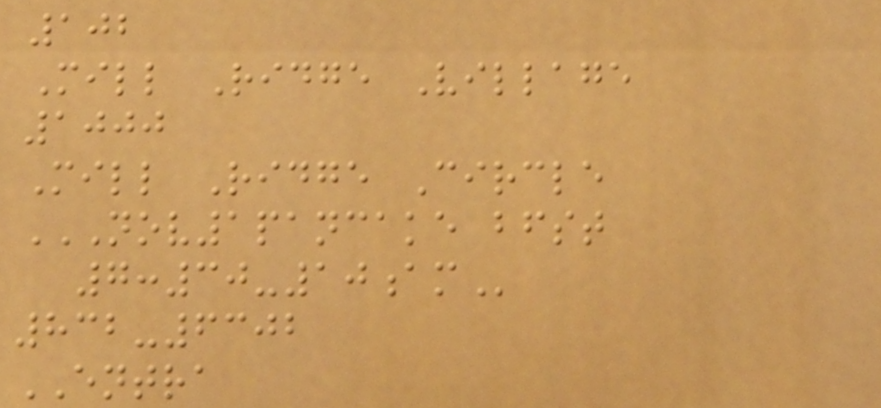102
Mill Ridge Village
1000
Mill Ridge Circle
NOV1PANCAKE BFST
7:30-10AM
832-6302
ENTRA
